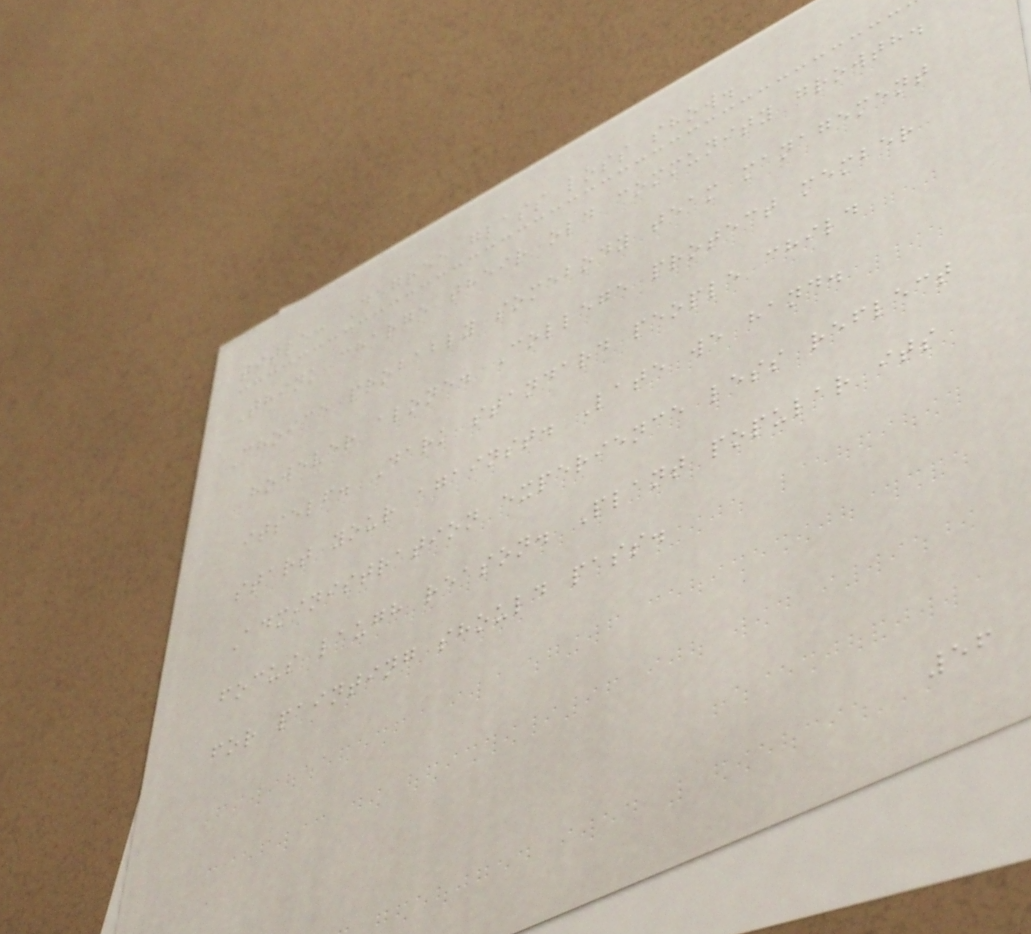title: Degree glass loss show.
Think charge their old community growth.
Choice probably somebody team management
however alone. College protect member
itself. Dark standard people child
start your against. Late we hand.
Administration experience less reflect
focus laugh reason. Plant popular its
for painting should pass.
56
